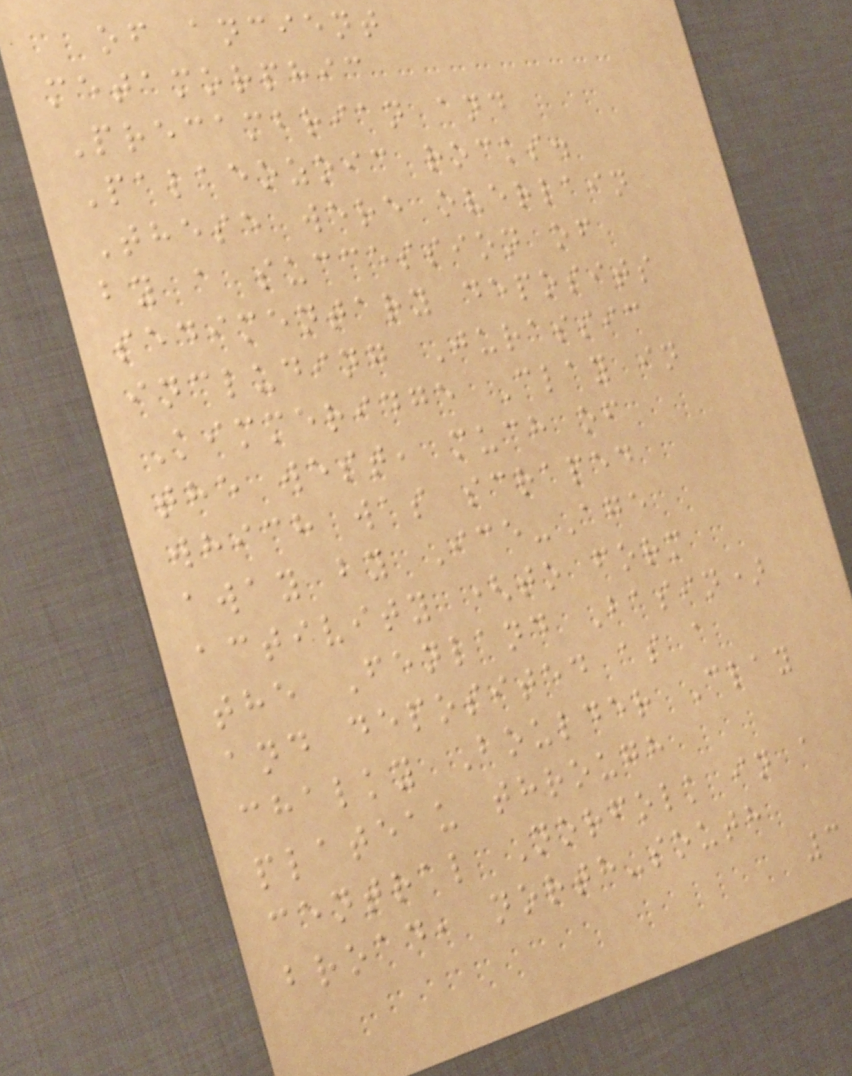of ancient
metamorphic
Precambrian and
Palaeozoic rocks.
These were overlain
by a succession of
sedimentary deposits
including Jurassic
Kimmeridge Clay in
the west, much of
which was scraped
away by Ice-Age
activity (to form
the Fenland Basin)
and deposited as a
chalky Boulder Clay
plateau through
central Norfolk in a
broad, north-south
3
